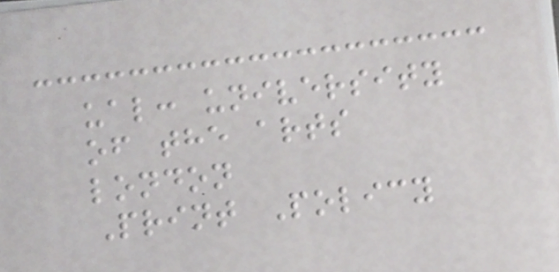ual: university
of the arts
london
Print Policy
